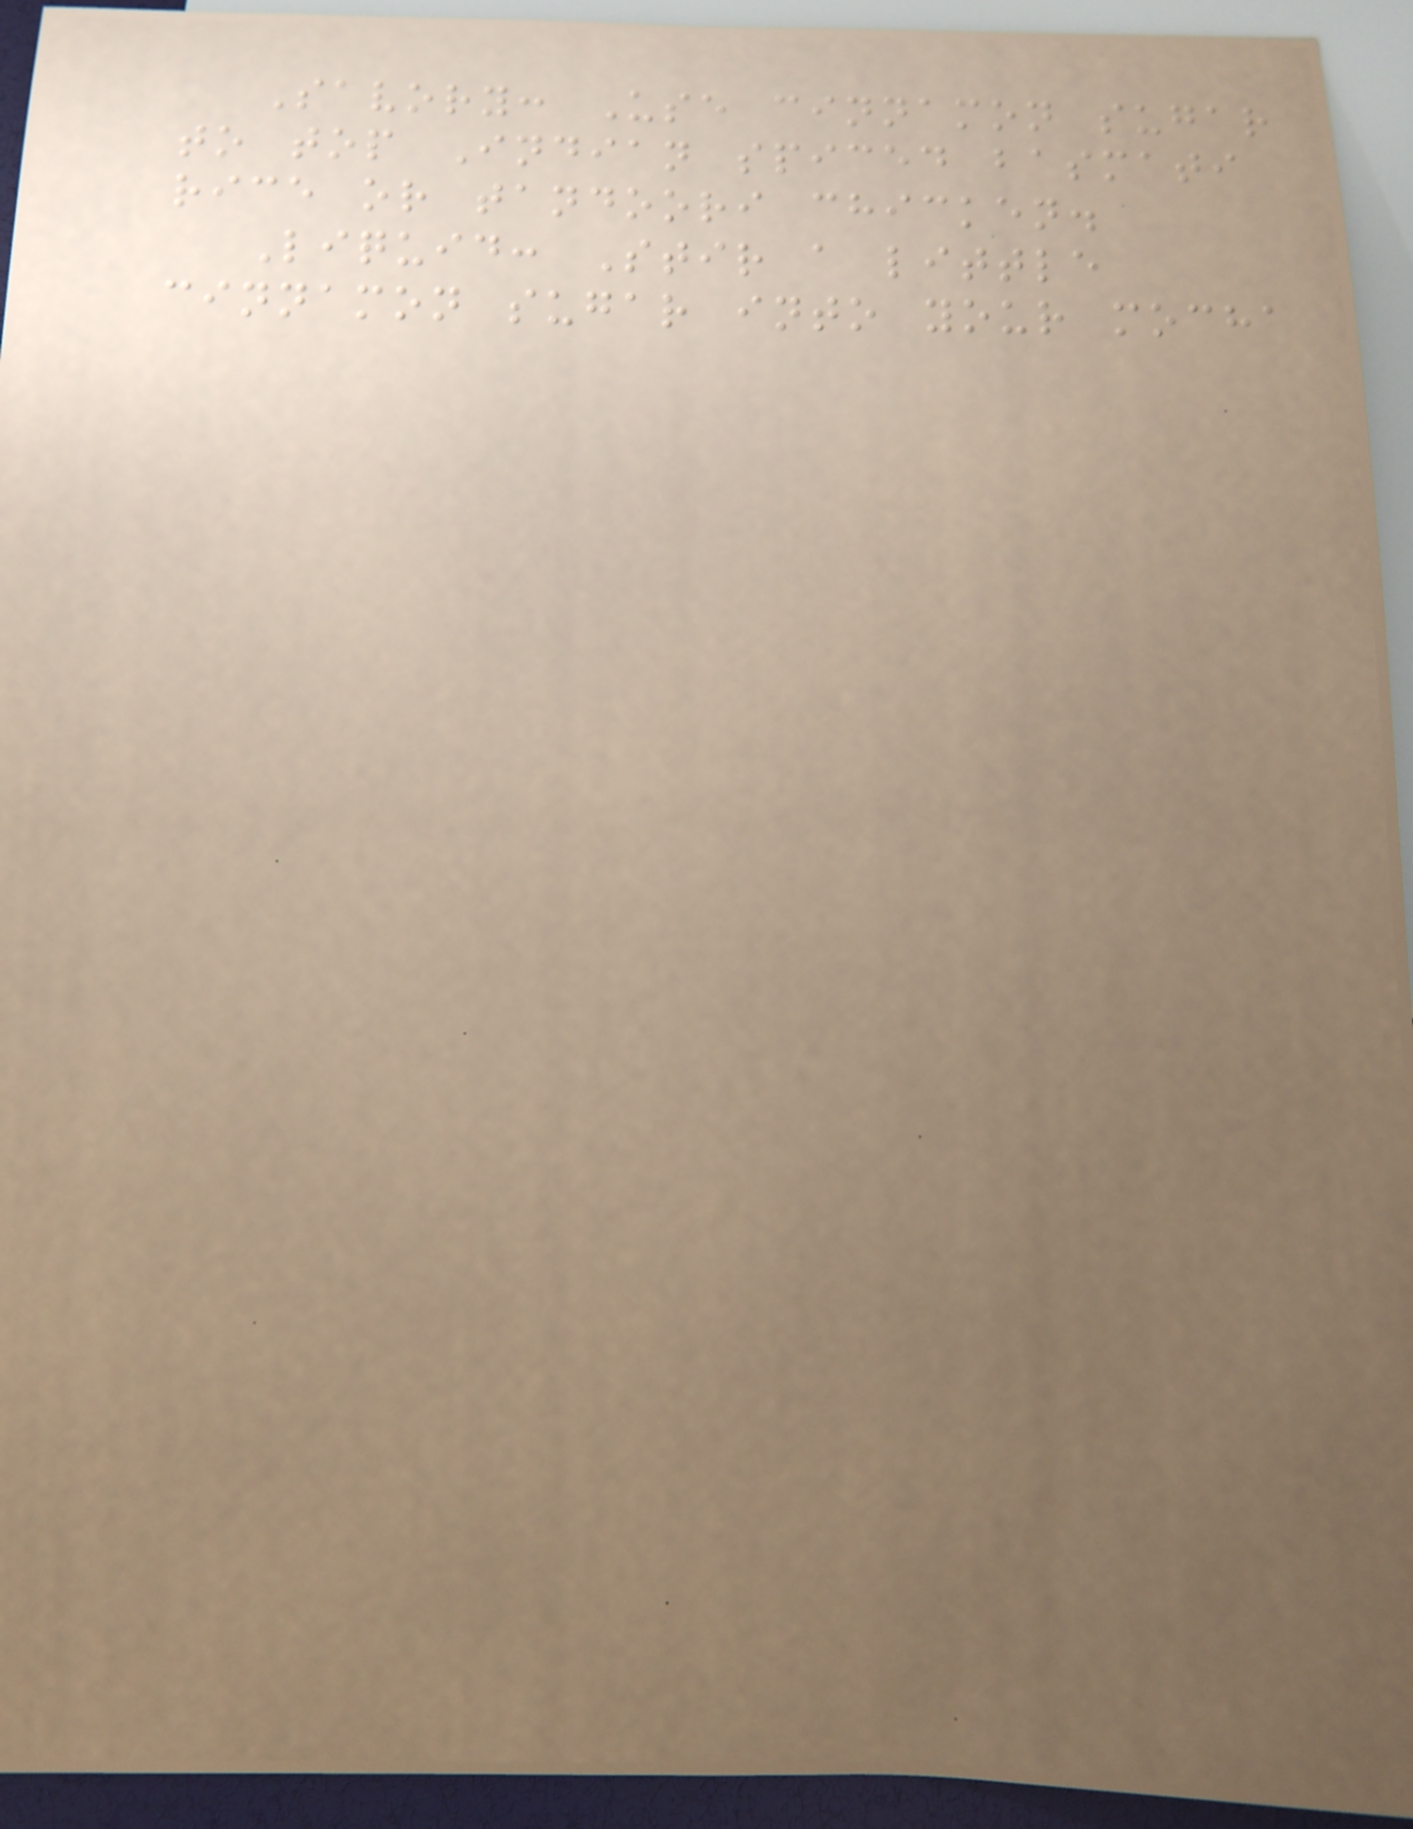Savory: Use cinnamon sugar
to top Indian spiced basmati
rice or tandoori chicken.
Liquid: Stir a little
cinnamon sugar into your mocha
